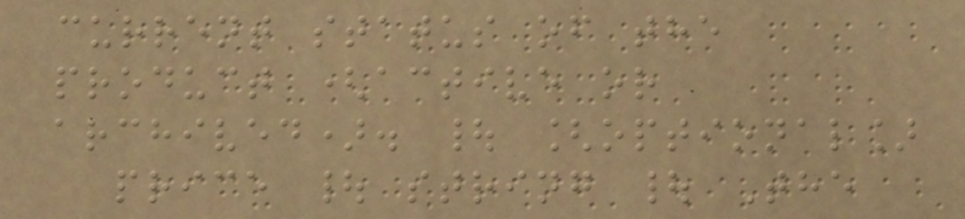current status of the
product (active or
archived). | [optional]
price | string | The
